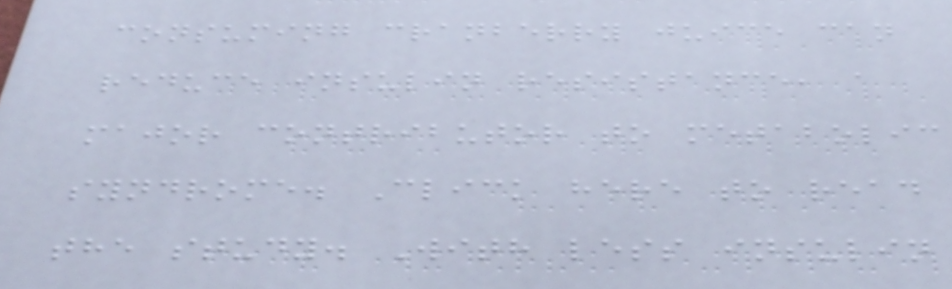consuming cranberry juice can
reduce insulin resistance, a
major contributor to metabolic
syndrome. Click here to read
the study. With less insulin
